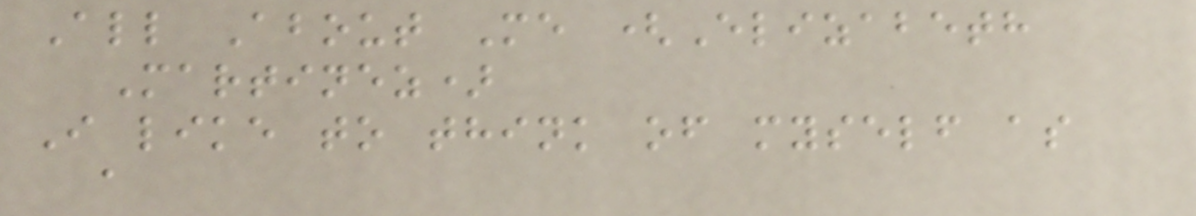All About Me (Elizabeth
Martinez)
I like to think of myself as
a
